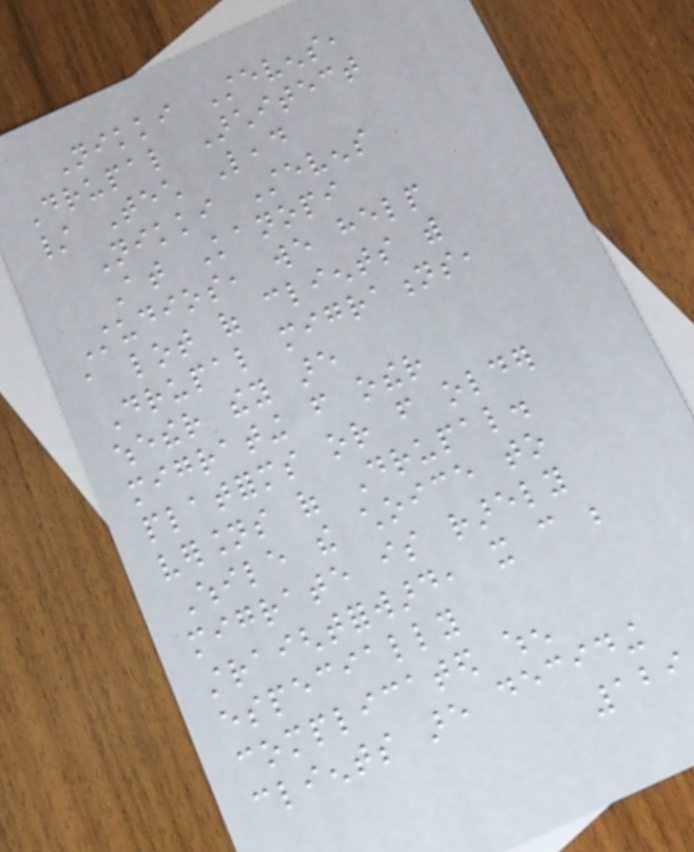Nikki Stevens,
Drupal Architect
/ Tech Lead
Nikki Stevens
At Kanopi
Studios, we help
a lot of clients with
Drupal migrations,
whether they are
migrating from other
platforms or from older
versions of Drupal.
While the choice to
migrate is rarely
straightforward, it can be
especially
complicated when
clients are deciding
129
